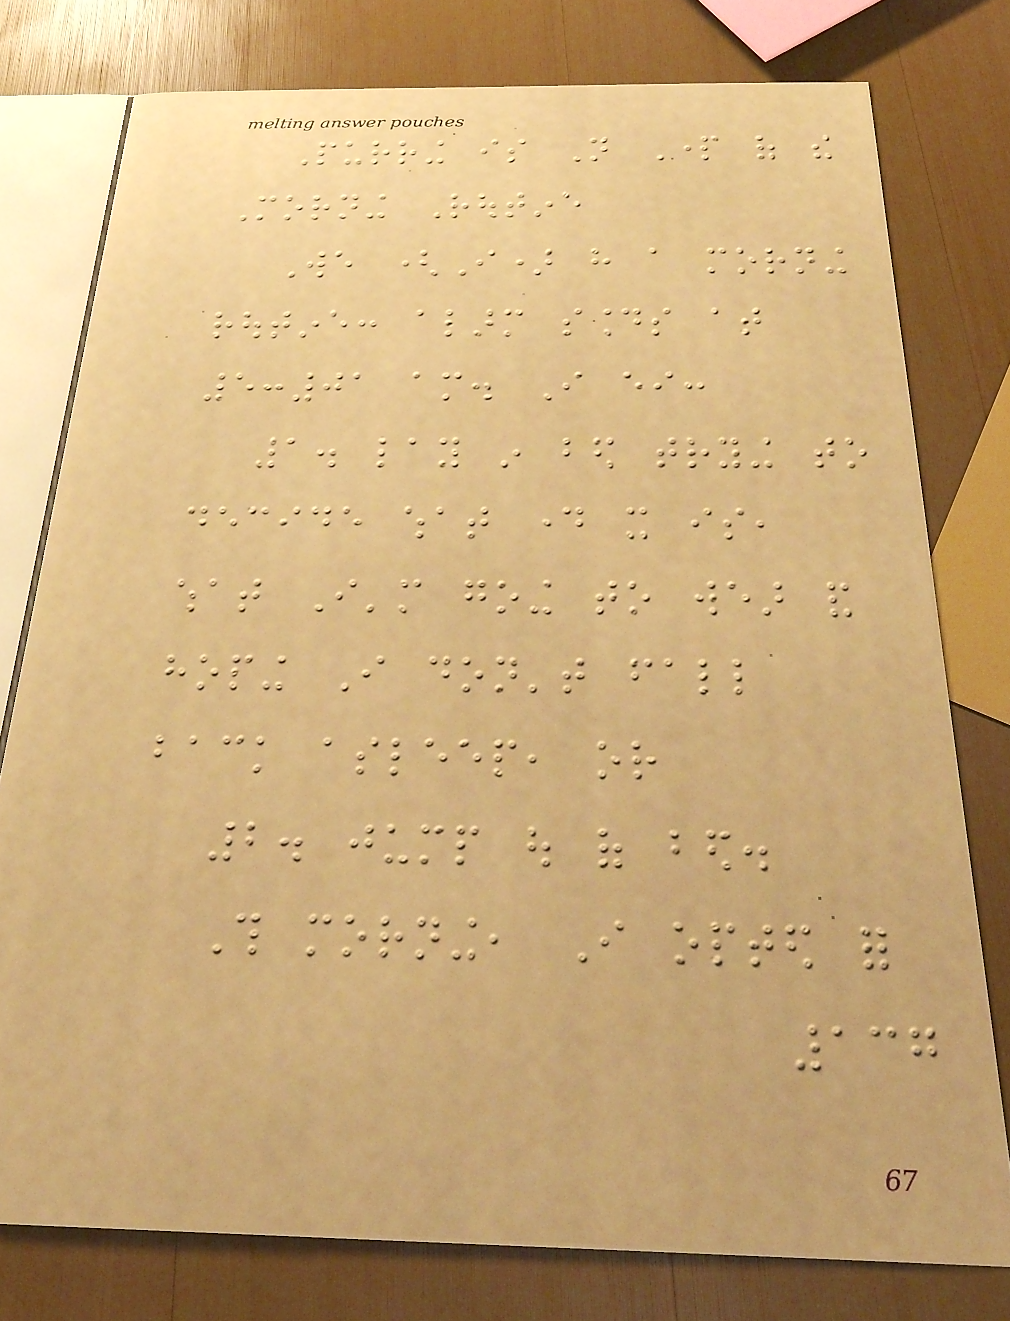Purring is Not Part of the
Morning Routine
We (I) have a morning
routine: alarm sounds at
5:01 am. I either:
1. lay in bed trying to
decide what day it is,
what I'm going to wear and
hoping I don't fall
back asleep, or
2. jump out of bed.
This morning, I opted for
137
